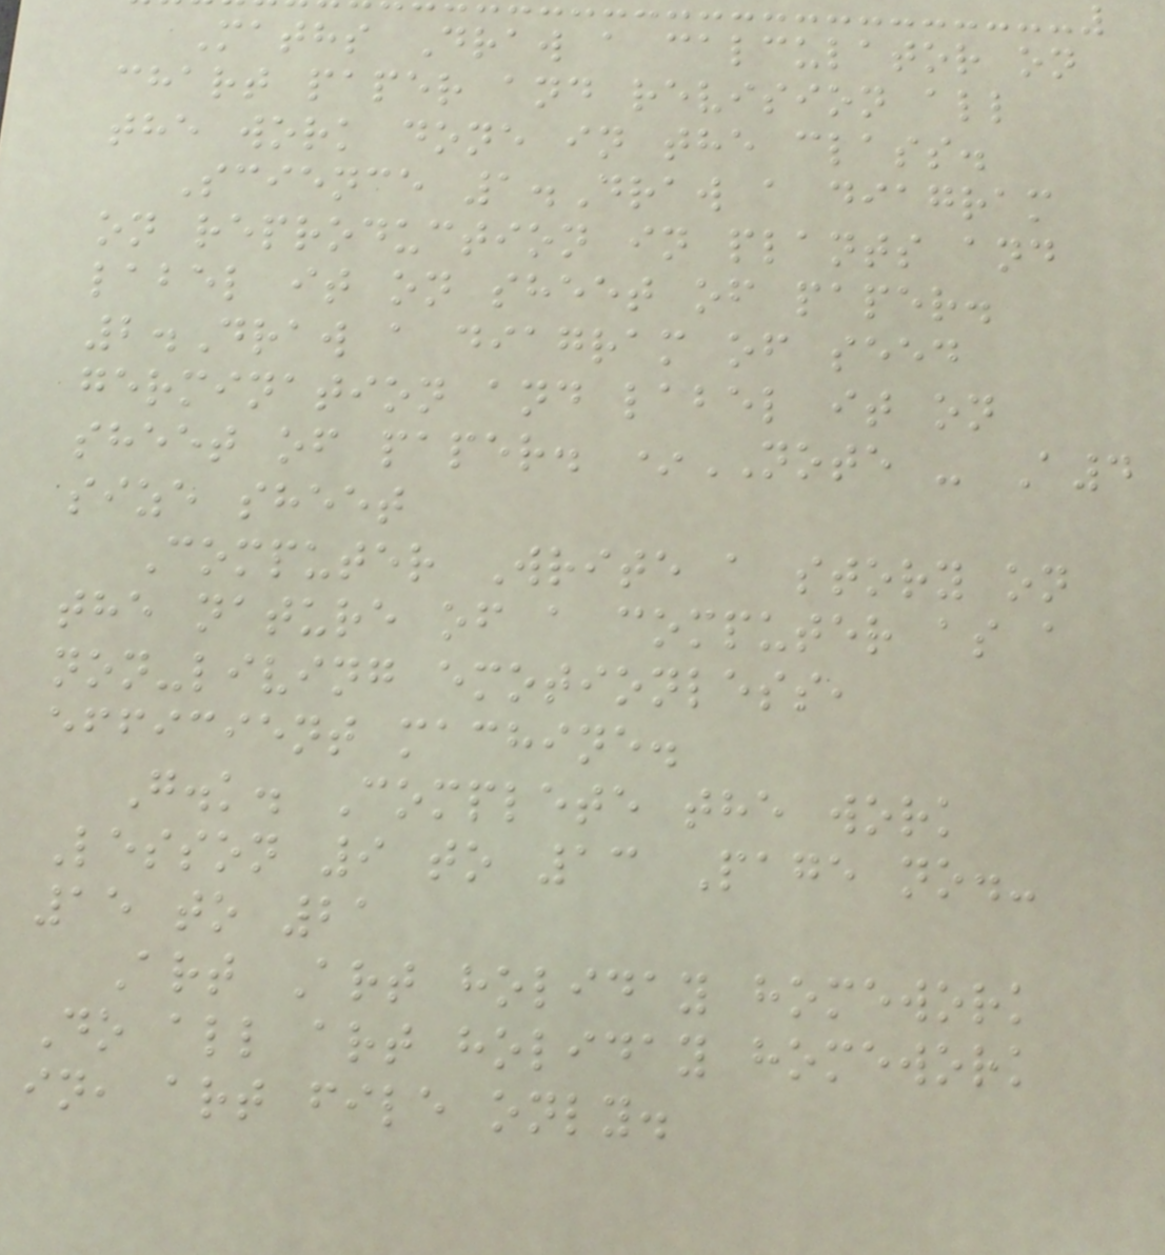Maths Draw a calculator on
chart paper and revision all
the work done in the class.
Science 1.Draw a diagram
on reproduction in plants and
label it on sheet of paper.
2.Draw a diagram of seed
germination and label it on
sheet of paper. *NOTE - A4
size sheet
Computer Write a story on
the nature of a computer as a
non-living emotionless,
efficient machine.
G.k. Complete the work
Lesson 9 to 13 Page no.-
15 to 21
Art Art holiday homework
Do all art holiday homework
in, art file only.
